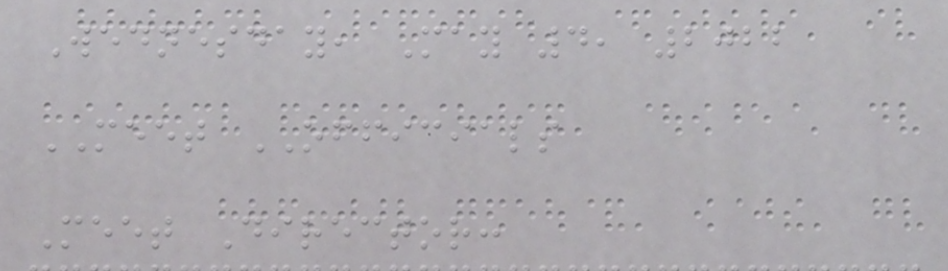Wednesday, May 4, 2022
MEET OFFICIALS
Meet Director:
